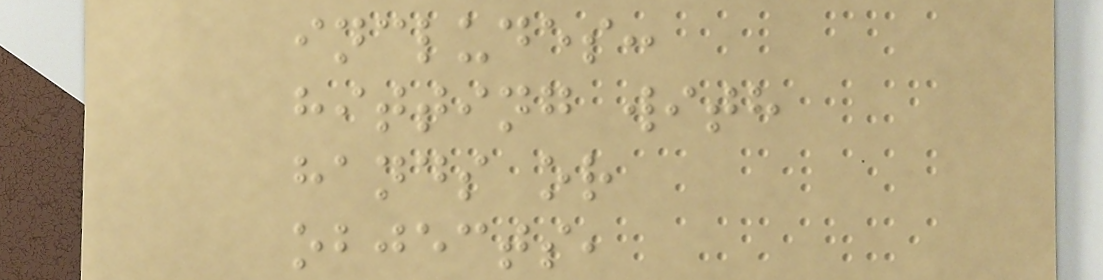includes:
hitting with
hands or
objects,
